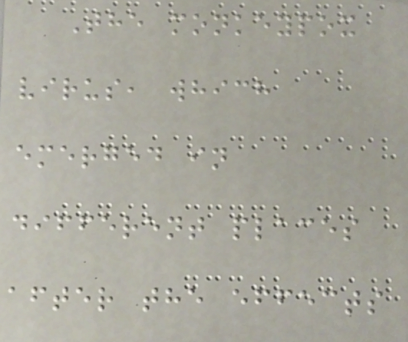The monkeypox
virus, which
emerged in
different places
after the effects
